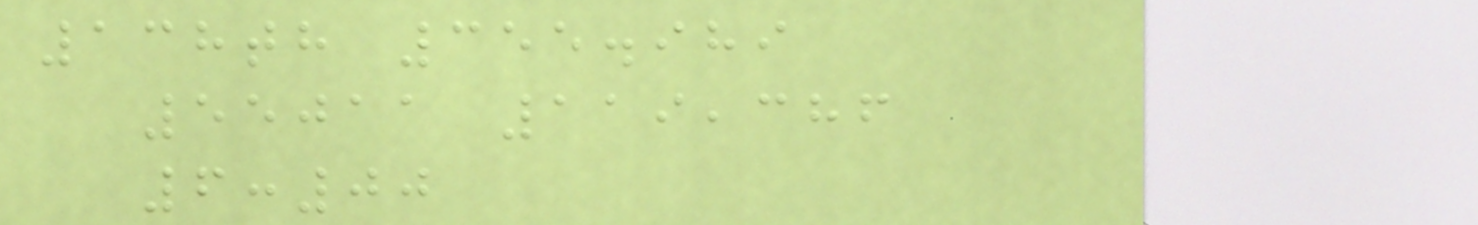138th 355.989
55011 119,386
6:00
